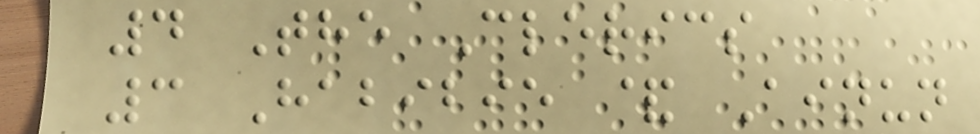4 The Clerics
3 Habibie & Ainun
